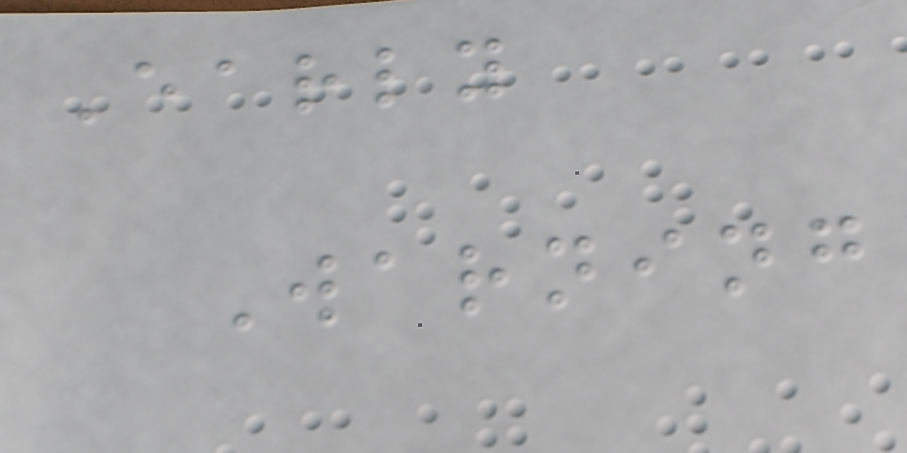Early
Warning
